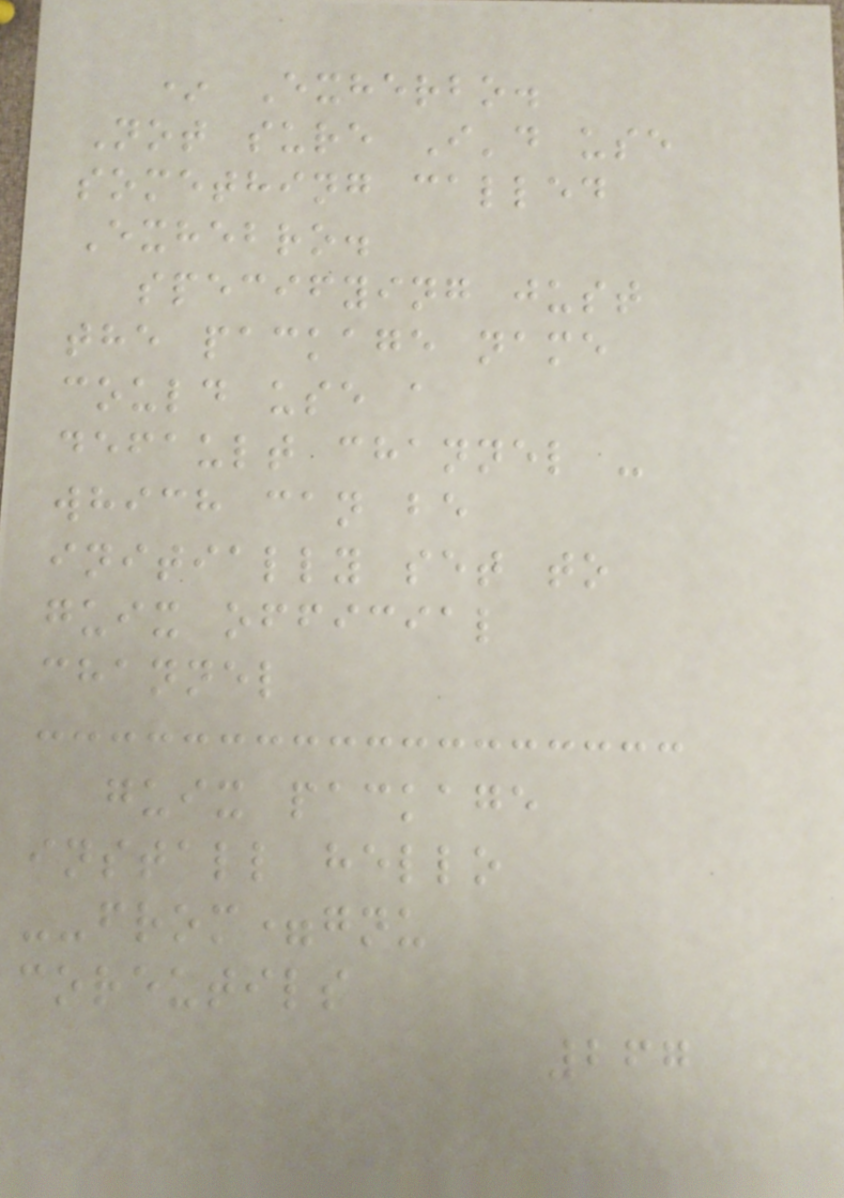* Exherbo.
Not sure I'd use
something called
Exhebro.
specifying just
the package name
could use a
default channel -
which can be
initially set to
guix official
channel
guix package
install hello
--from=gnu
coreutils
267
